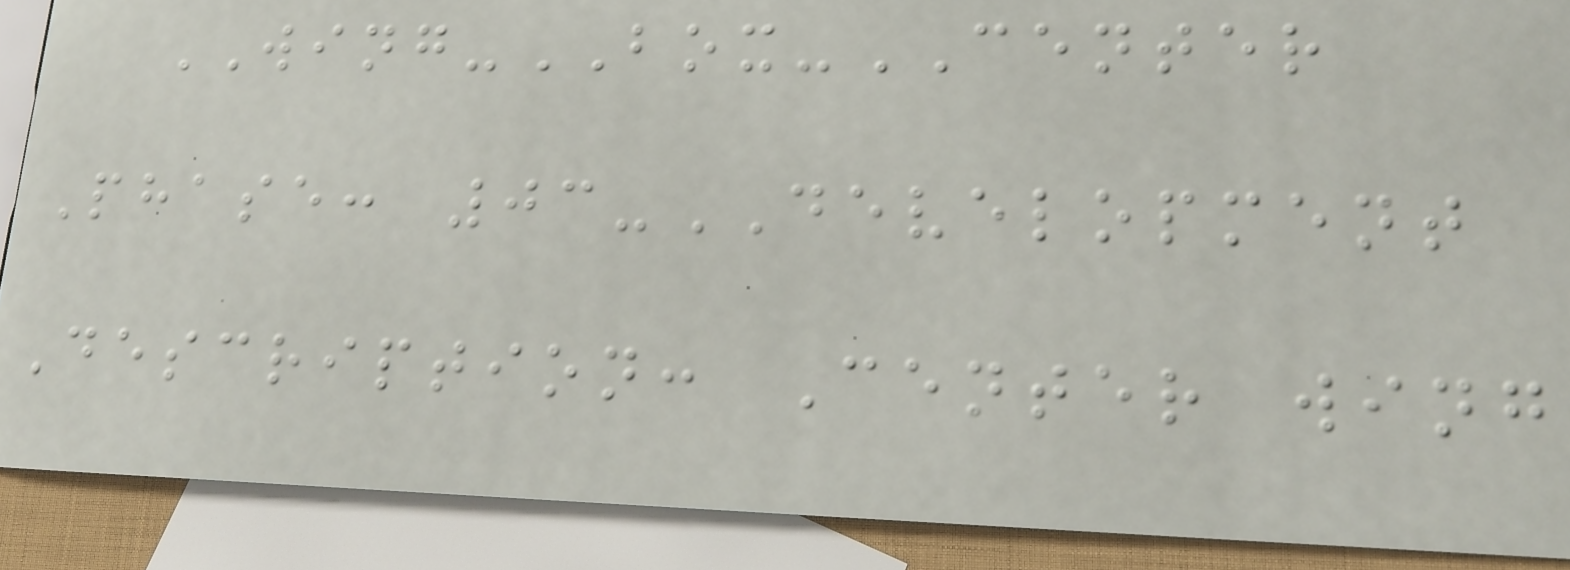WING-BOX-CENTER
Phase: 03-DEVELOPMENT
Description: Center wing
